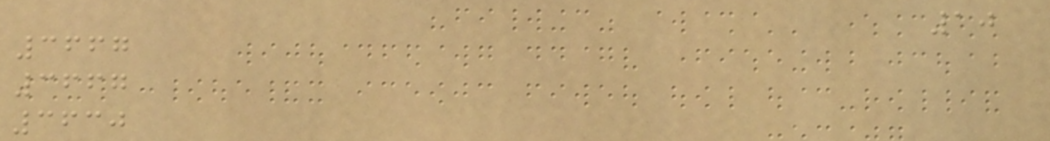10
3667
3667
3630
